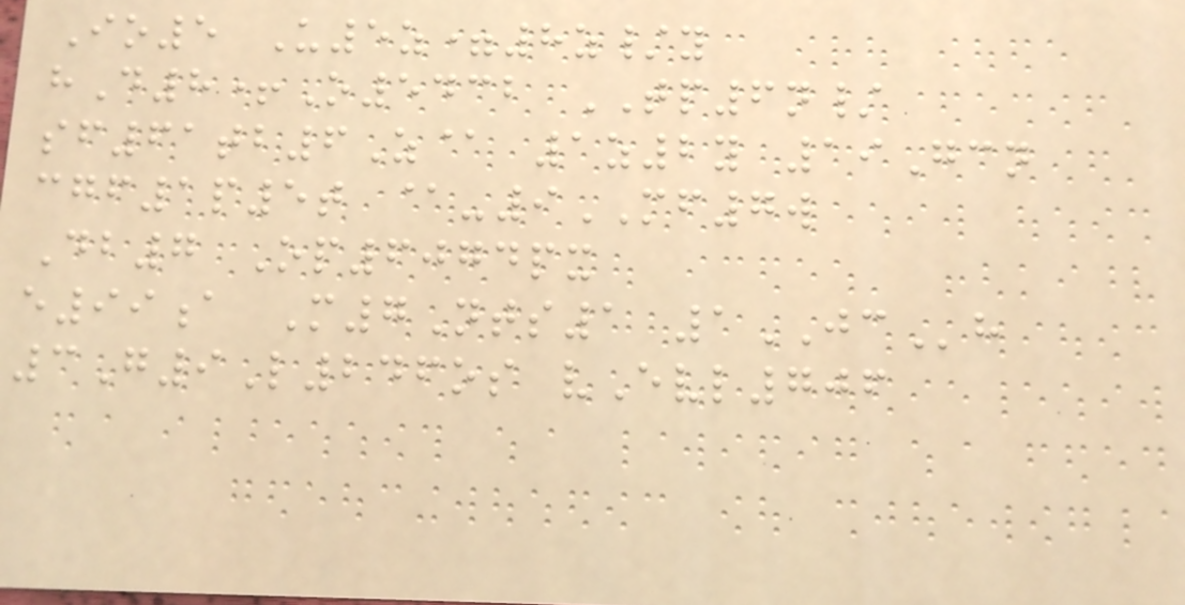Io5 U5z=8z/y
hD8+O5432 TP6n/
sf61tb6Z@ 1z2y 19Gcn
cgf1p5t @-9MF7w
Db7 Op6074px
e99a M7Nts1 1JCh
3G9L246os vEvl706
